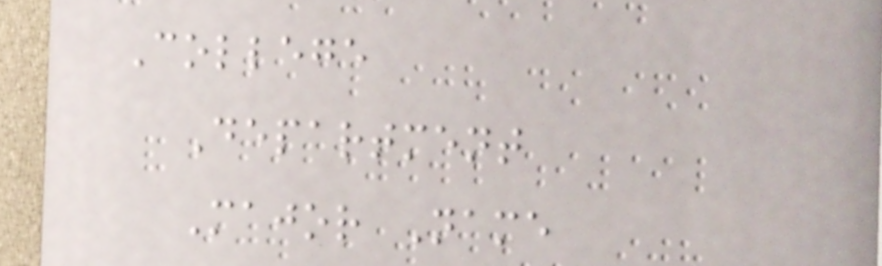College
Department
Major Name
